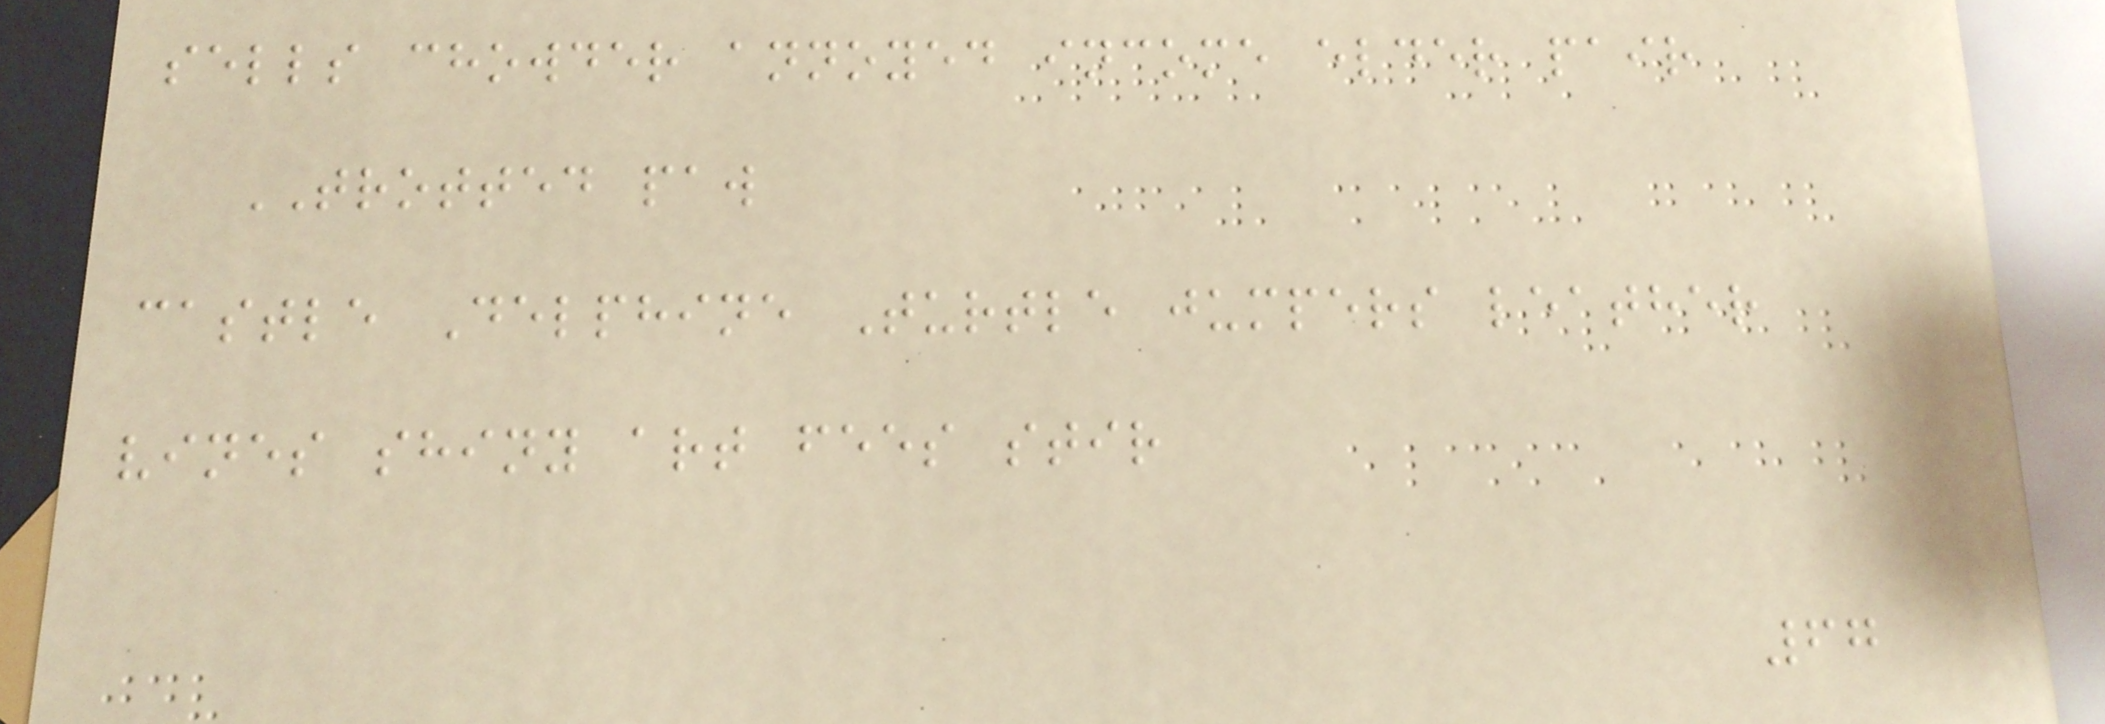sells chowder annoyed income elder pair
TROTTED paw
castle Delphine Turtle jumpers leather
vines shiny art fees stir
67
